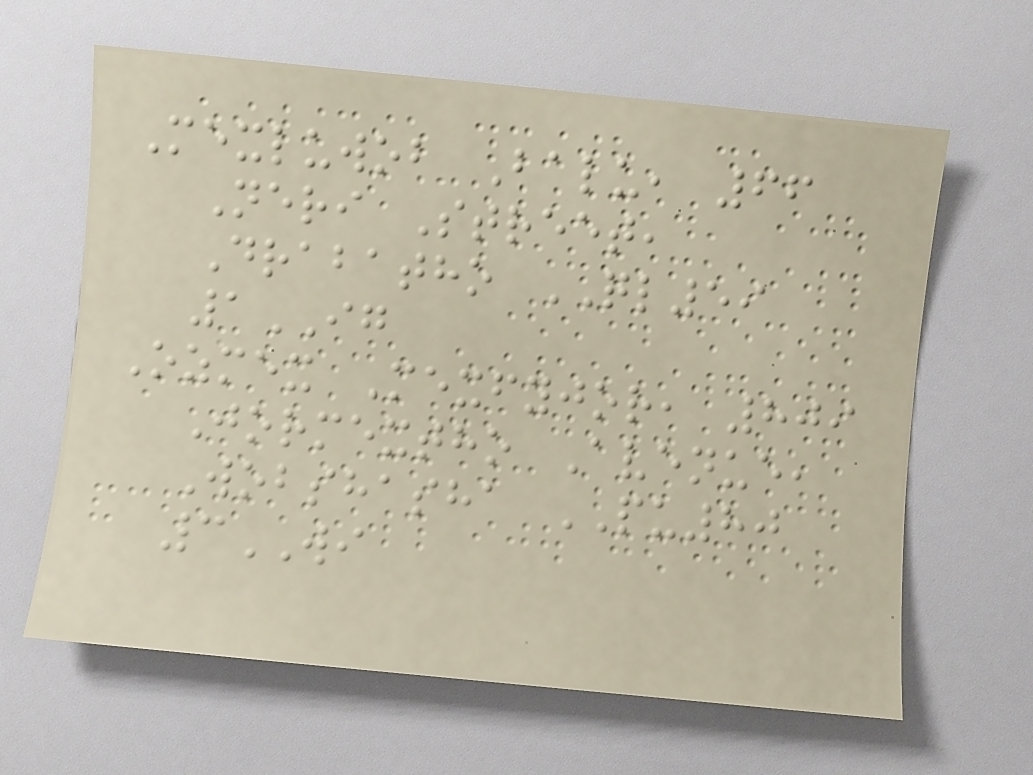Mexluwob Balu, 66
Neri Street,
Drabatho QL59
1IG
Ozmex Mexfyjor, 809
Jormextho Avenue,
Wobshasha PU80
3WI
